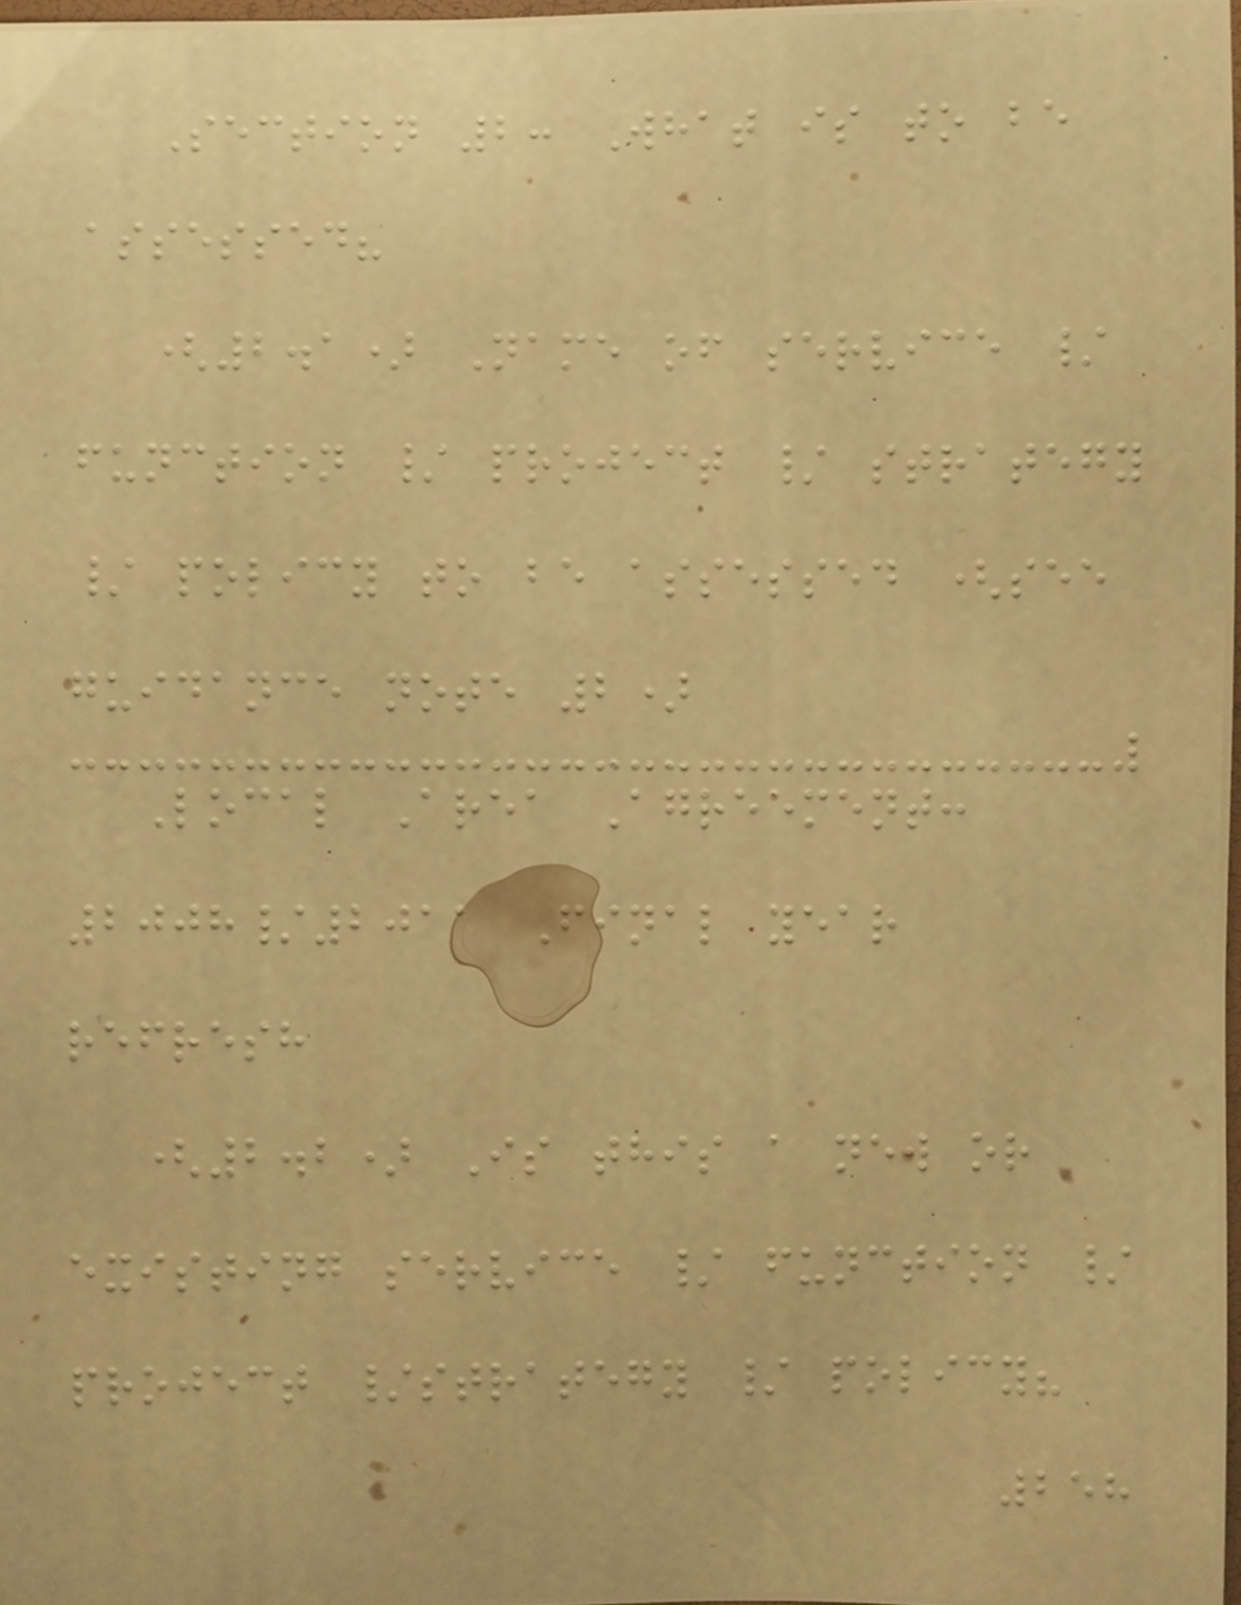Section 2: What is to be
assessed?
(2.1) Name of service /
function / project / strategy
/ policy to be assessed (see
guidance note 2)
Local Area Agreement:
2008/2011 Final year
refresh
(2.2) Is this a new or
existing service / function /
project /strategy / policy?
258
